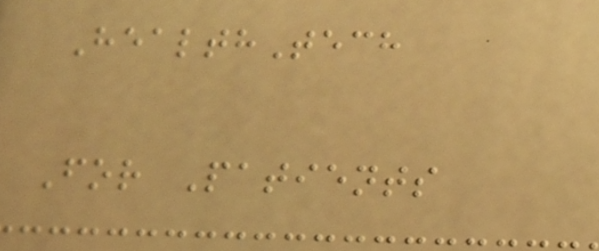HealthTech
For Patients
